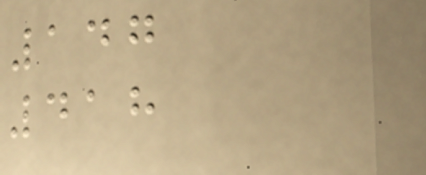147
418
